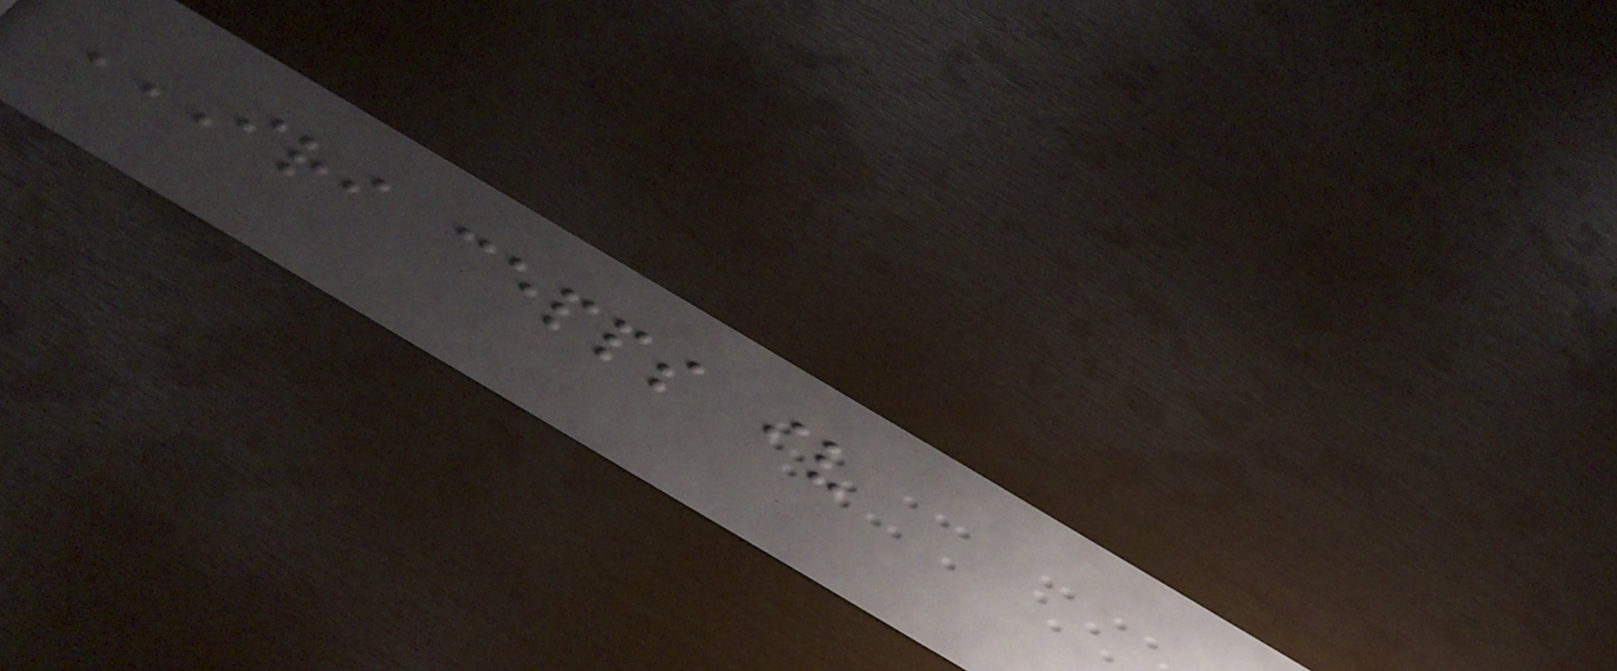IRI CEPPS IV
